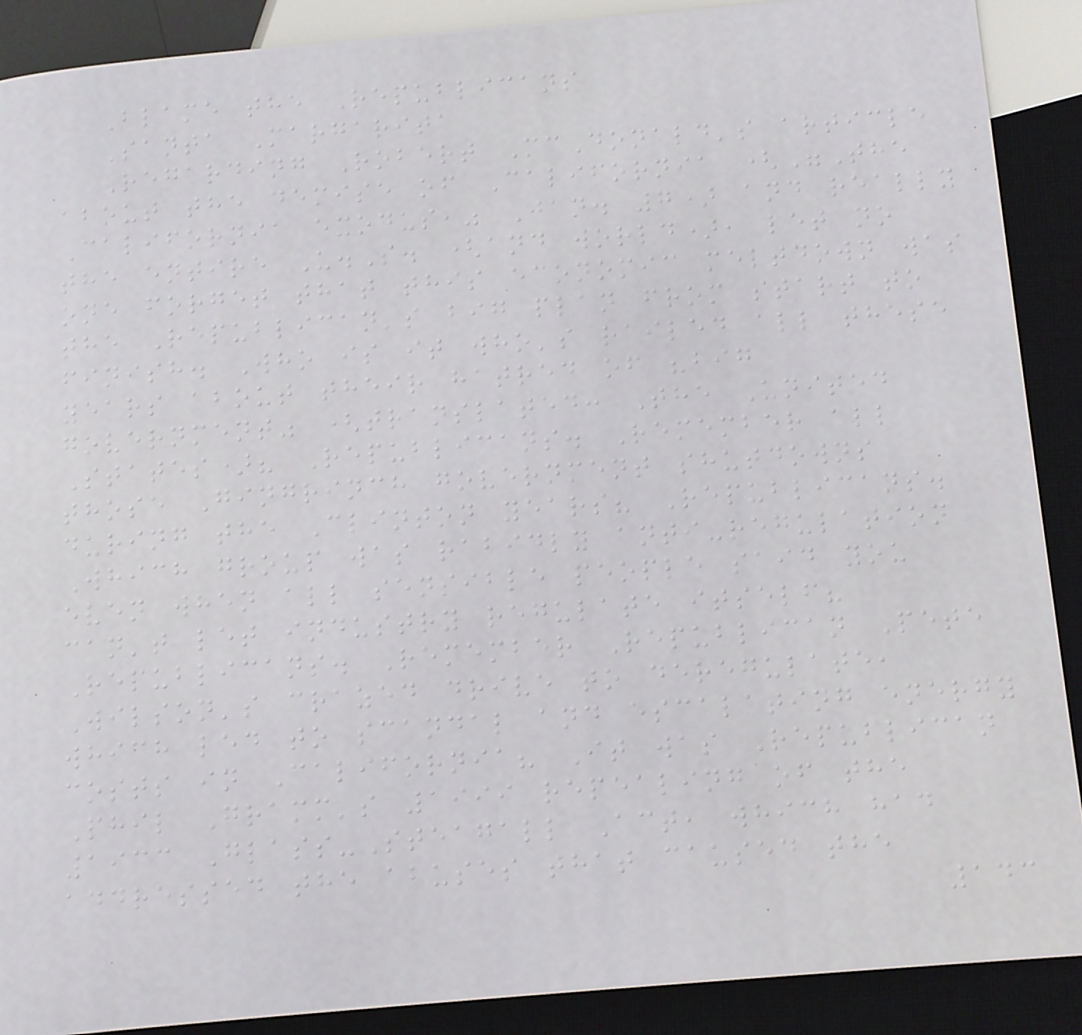Blame the Republicans
Santa Margarita
Regarding Robert McDonald's article
about the demise of California ("The
California exodus," Jan. 7) and really
the entire U.S. (and world), let no
one forget that this economic meltdown was
the Republican's big plan from start to
finish. Who is it who's railed all these
years about their hatred of "big
government" (translated: The United
States)? Republicans. Remember all
those Gingrinch government shutdowns
during the Clinton years? Republicans.
Which group was rabidly anti-regulation
even when all sensible people said you
can't let industry regulate itself?
Republicans. Remember Republican Pete
Wilson's crazed drive to deregulate,
which led to scandal and escalating energy
costs in California? It was Republican
Phil Gramm's 1999 repealing of the
1933 Glass-Steagall Act, which had
addressed the abuses that caused the
143
